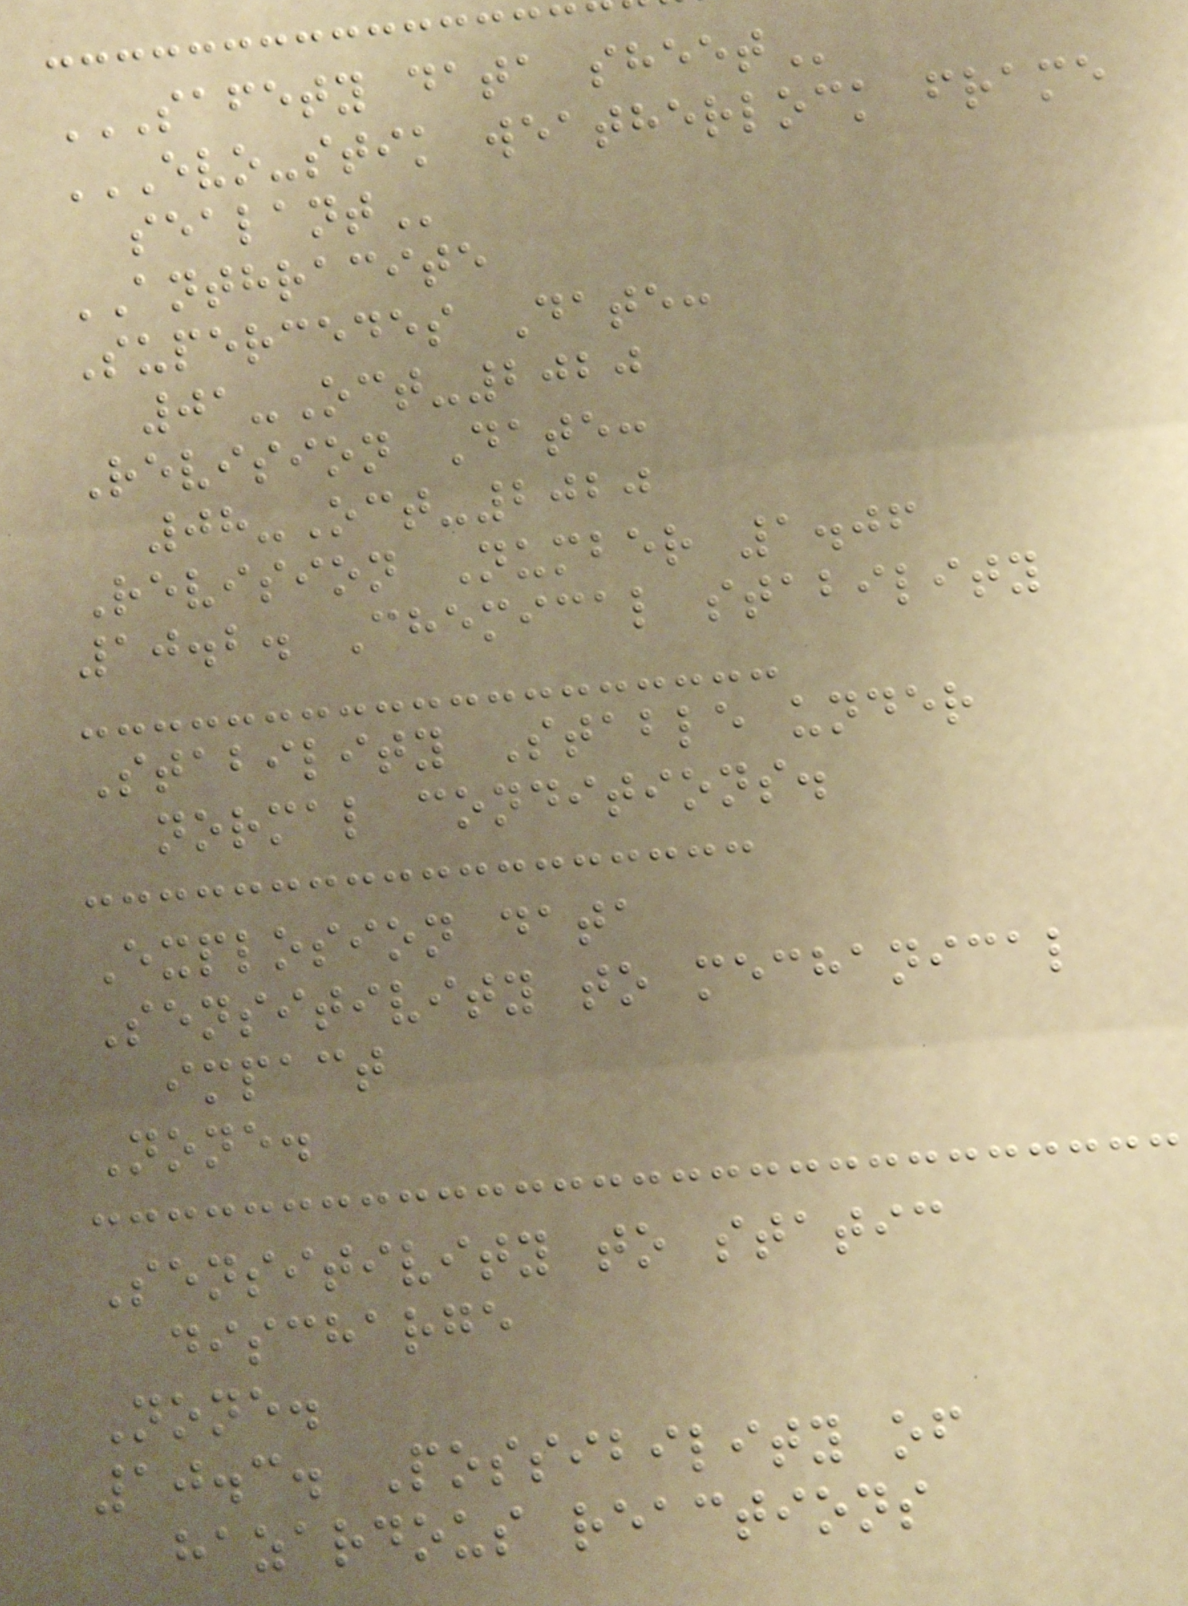SAFETY DATA SHEET
EVO-STIK WEATHERLOCK FRAME
SEALANT
ANTHRACITE
Supercedes Date:
01-Oct-2020
Revision Date:
08-Oct-2020
Revision Number 1.06
10.2. Chemical stability
Stability Stable under
normal conditions.
Explosion data
Sensitivity to mechanical
impact
None.
Sensitivity to static
discharge
None.
10.3. Possibility of
hazardous reactions
